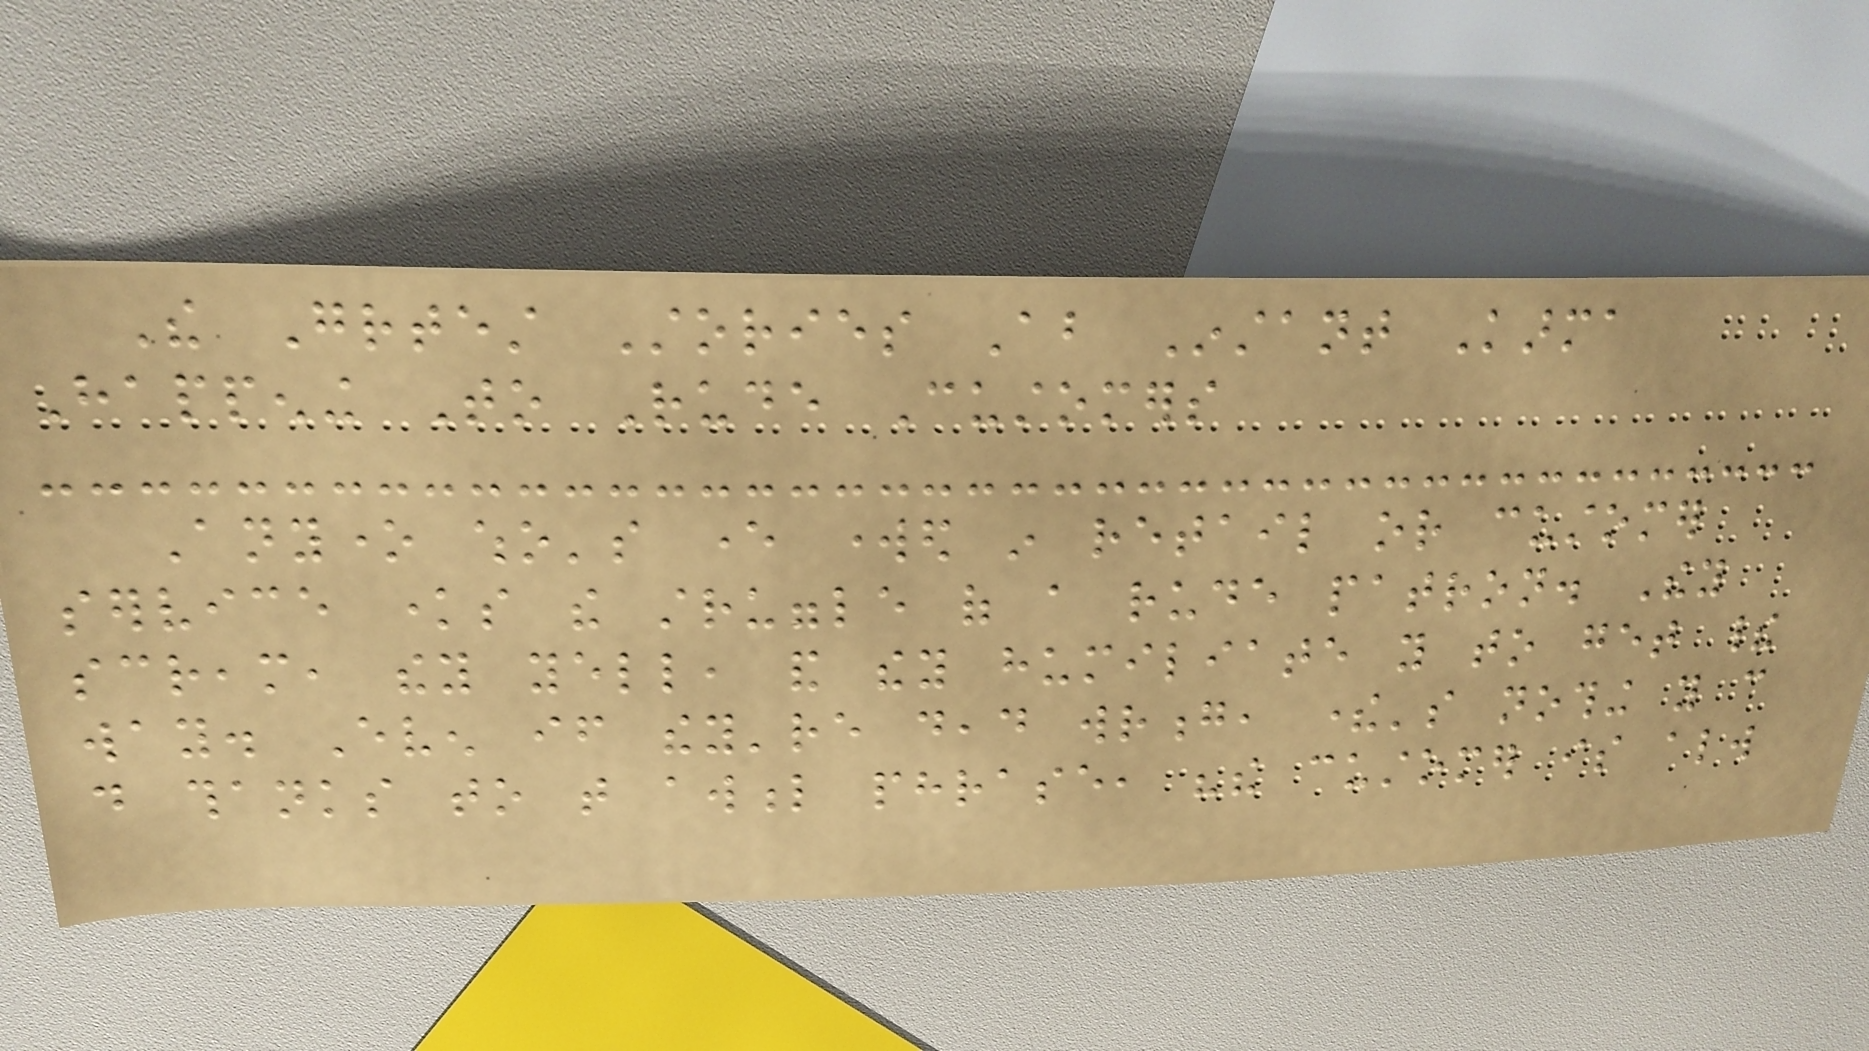The Greatest Stories About Instant Karma
Happening To Rude Customers
Anyone who's ever worked in retail or customer
service knows the struggle of a rude patron. They
scream, they yell, and they humiliate you to get their
way. Even if they're dead wrong, there's nothing you can
do thanks to that awful phrase, "the customer is always
